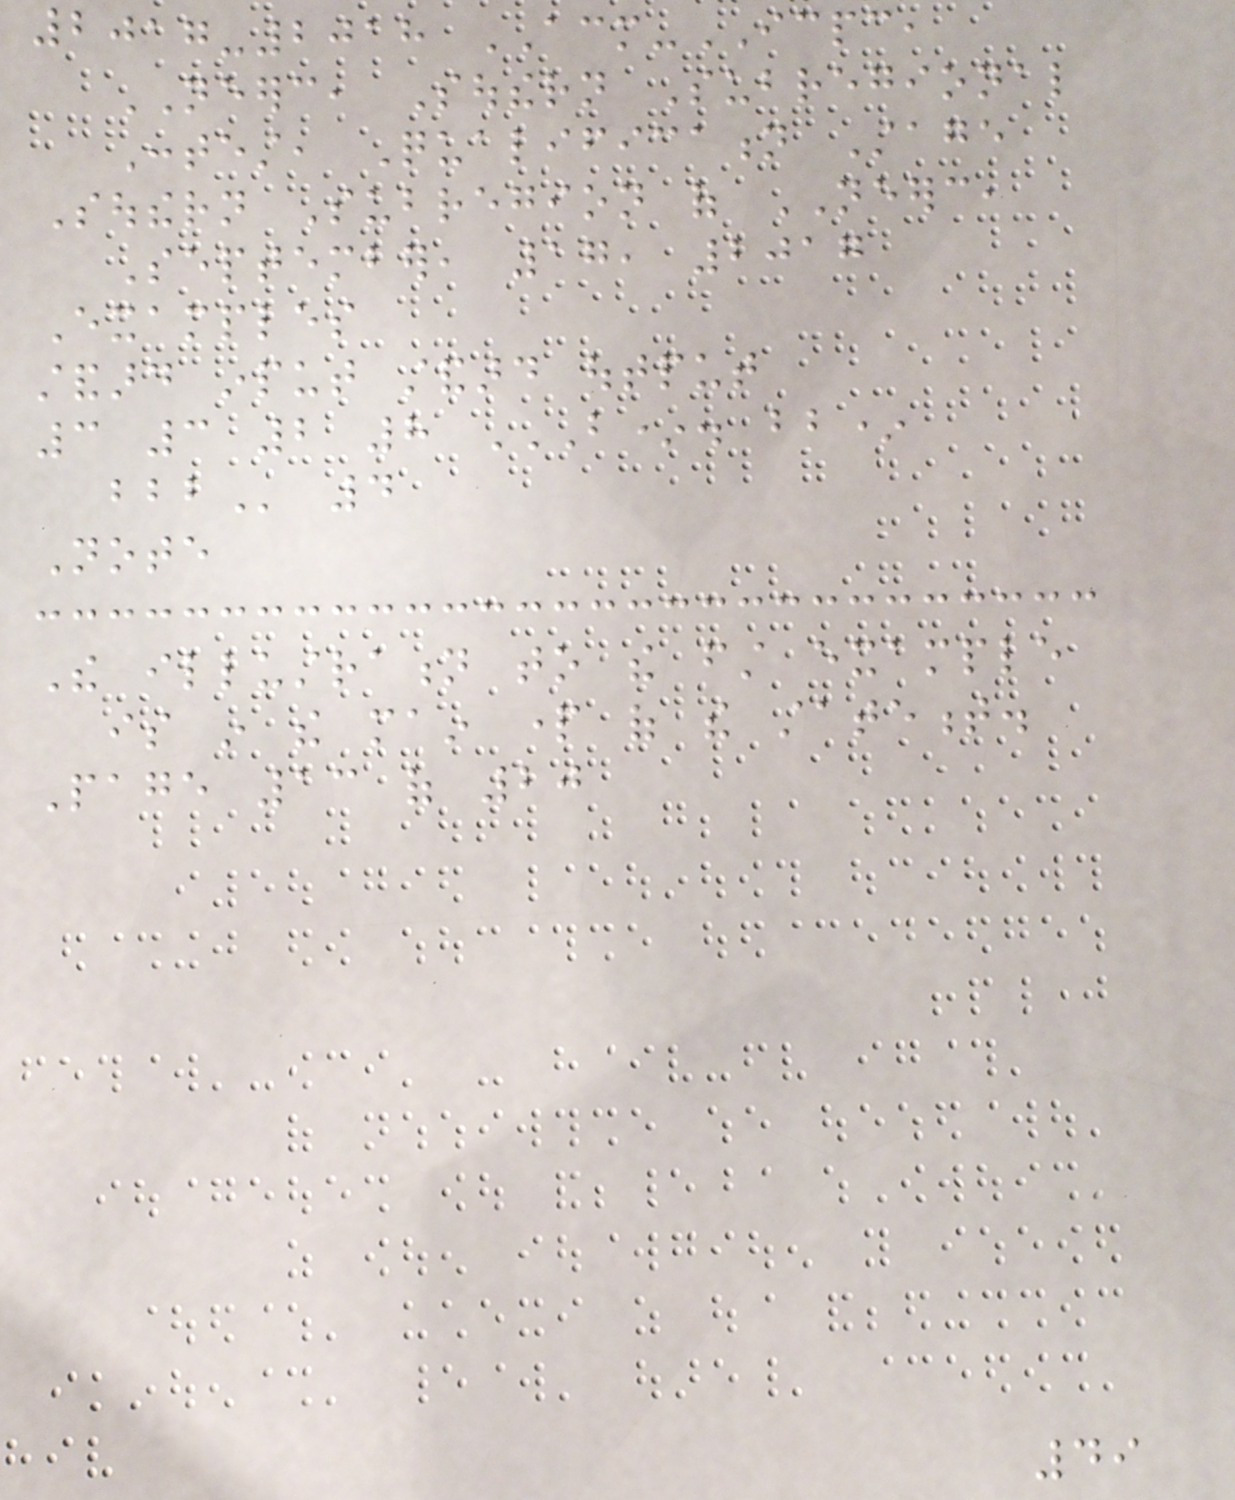2017-2018 ACM-ICPC,
NEERC, Southern Subregional
Contest, Qualification Stage
Southern Subregion of NEERC,
September, 17, 2017
Examples
standard input standard output
3 3 2 8 B*. BB*
BBB 4
Note
The illustration to the first example
is in the main part of the statement.
Page 13 of 20
49
